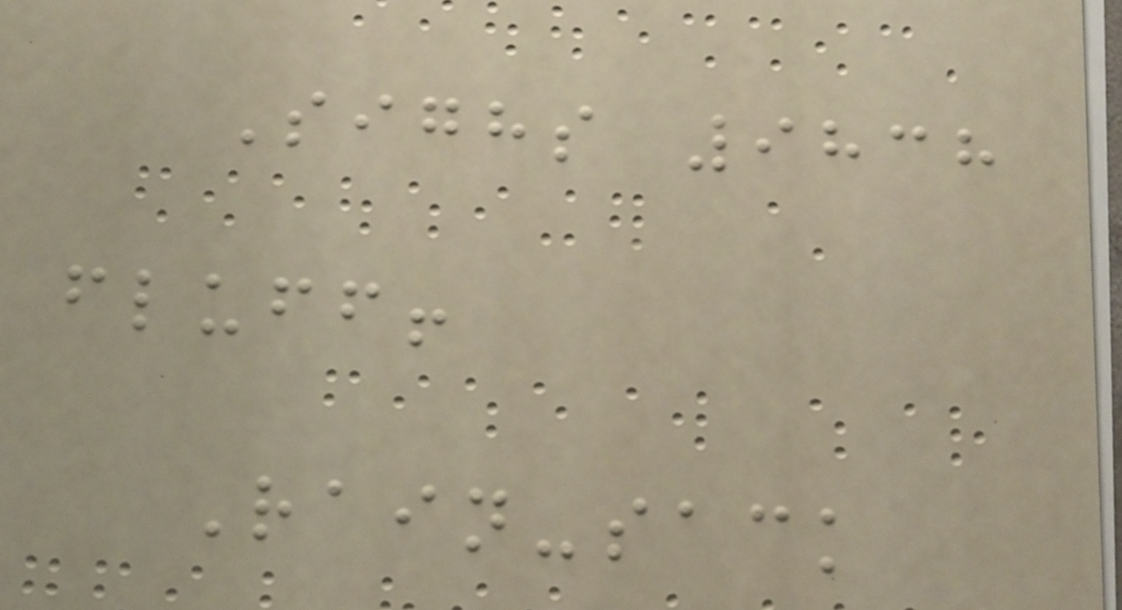Sighs 9838
fluff!
Rain-sack
